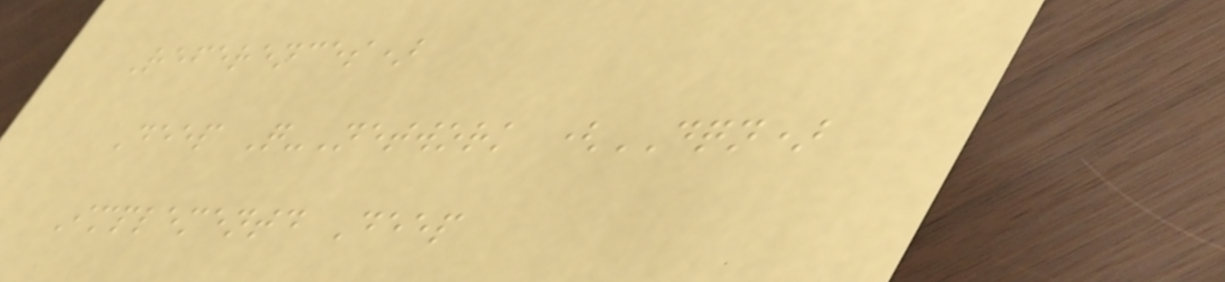References)
Deep Q-Network (DQN)
Implementd Deep
